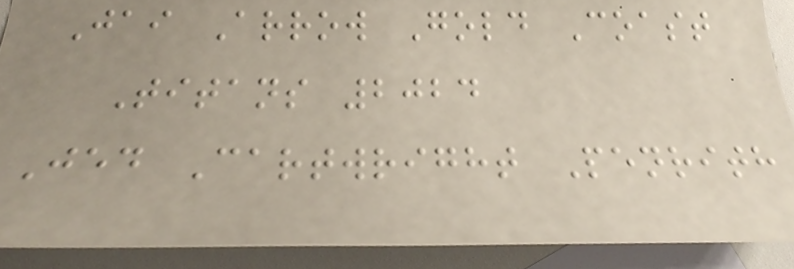Jai Arrow Gold Coast
Titans 2024
Jed Cartwright Penrith
